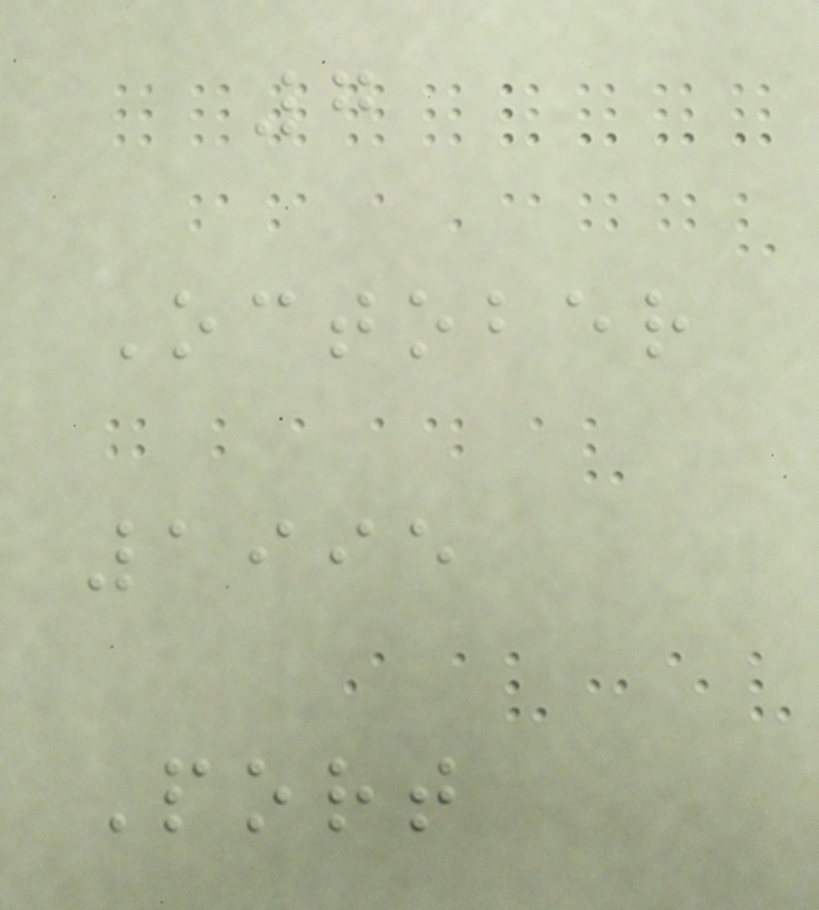7
October
1995
Port
